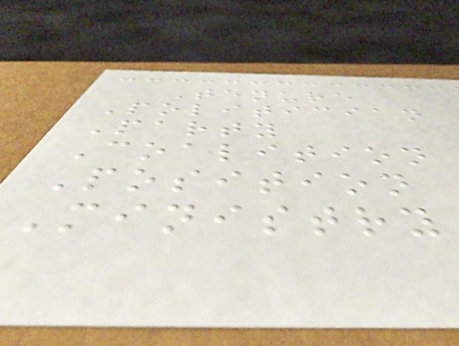Tenure
Politician
Party
Coalition
Position
Ministry
